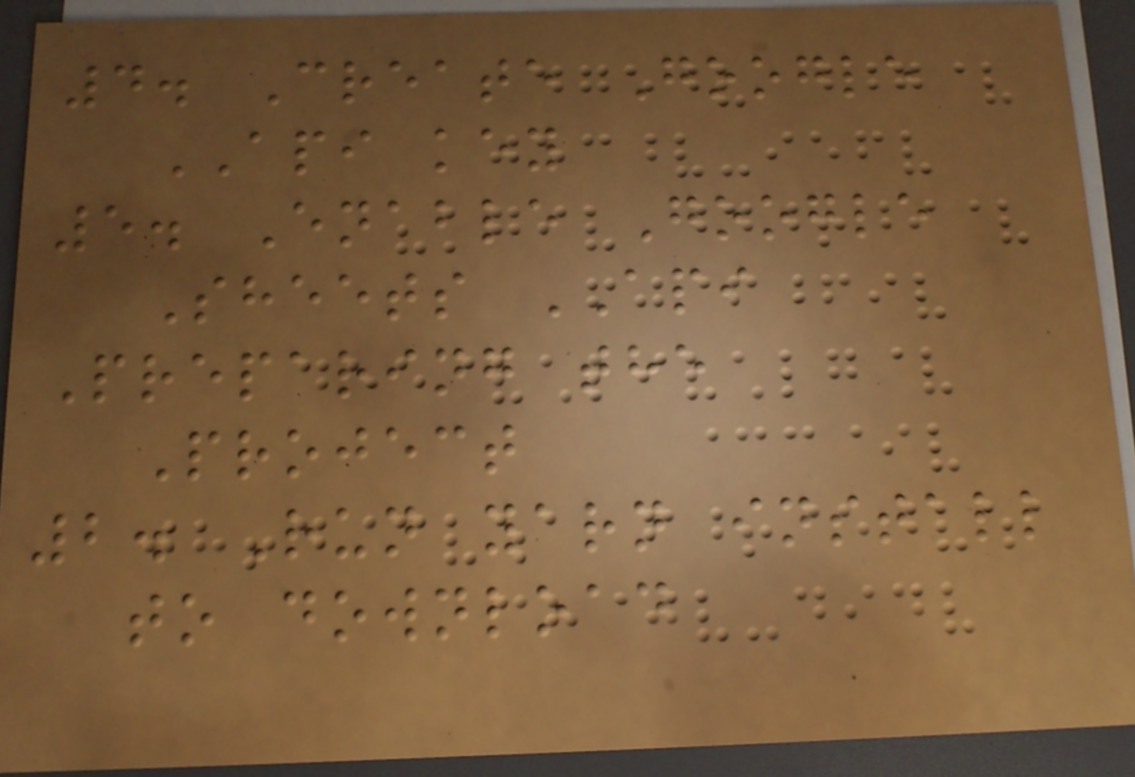4. Create Google
API key
5. Enable Google
Sheets API
Preparing the
Project
2. Run yarn install
to download
